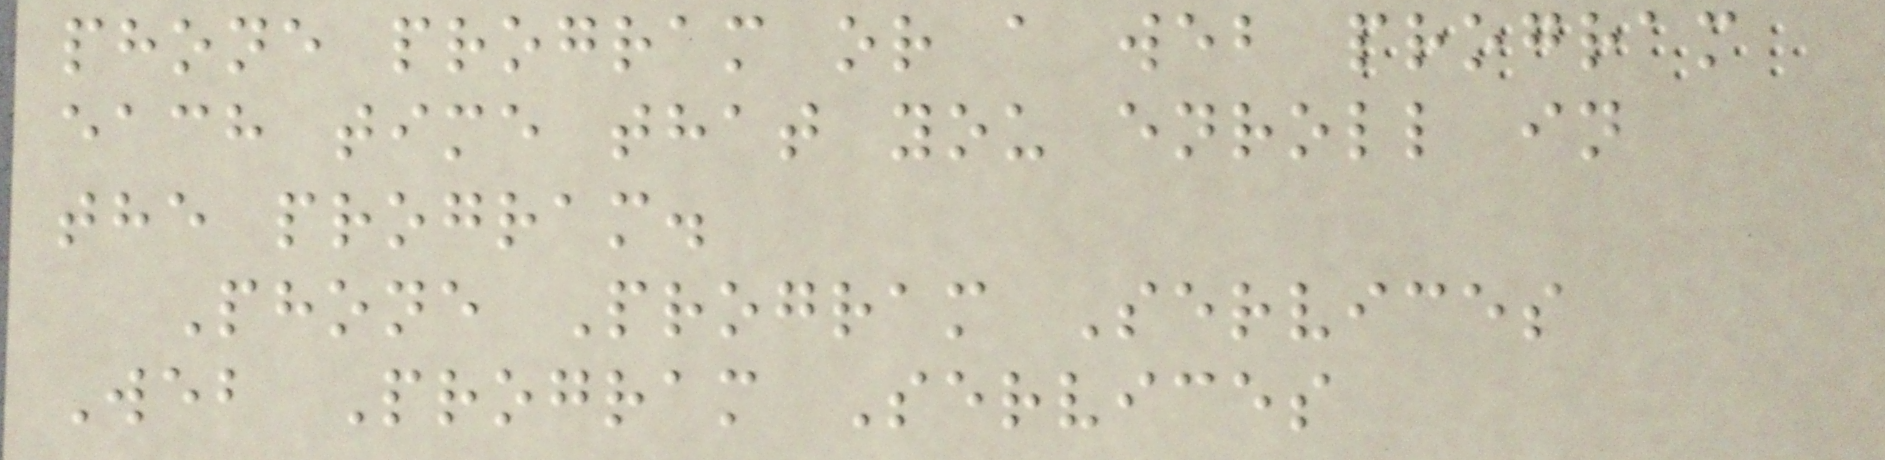phone program or a web program
each time that you enroll in
the program.
Phone Program Services
Web Program Services
